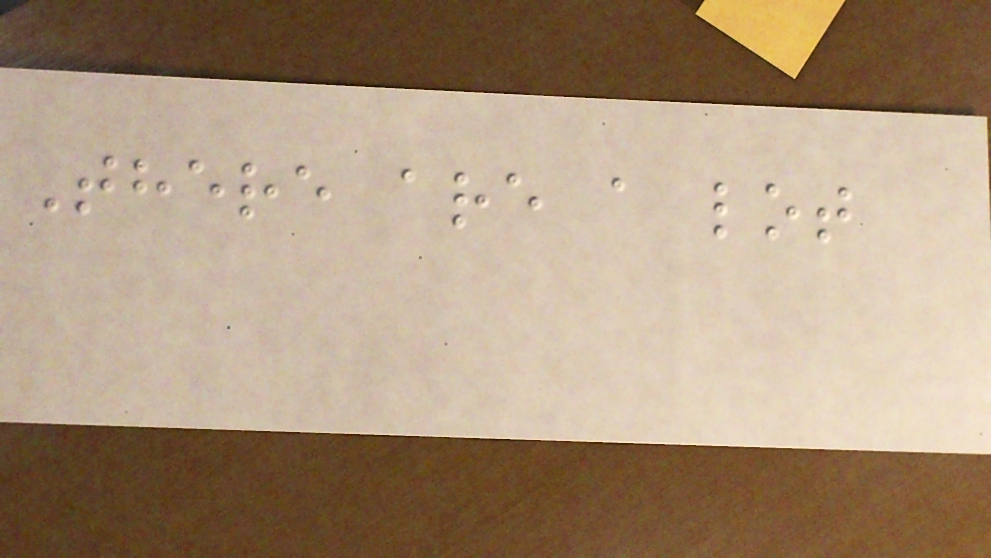There are a lot
